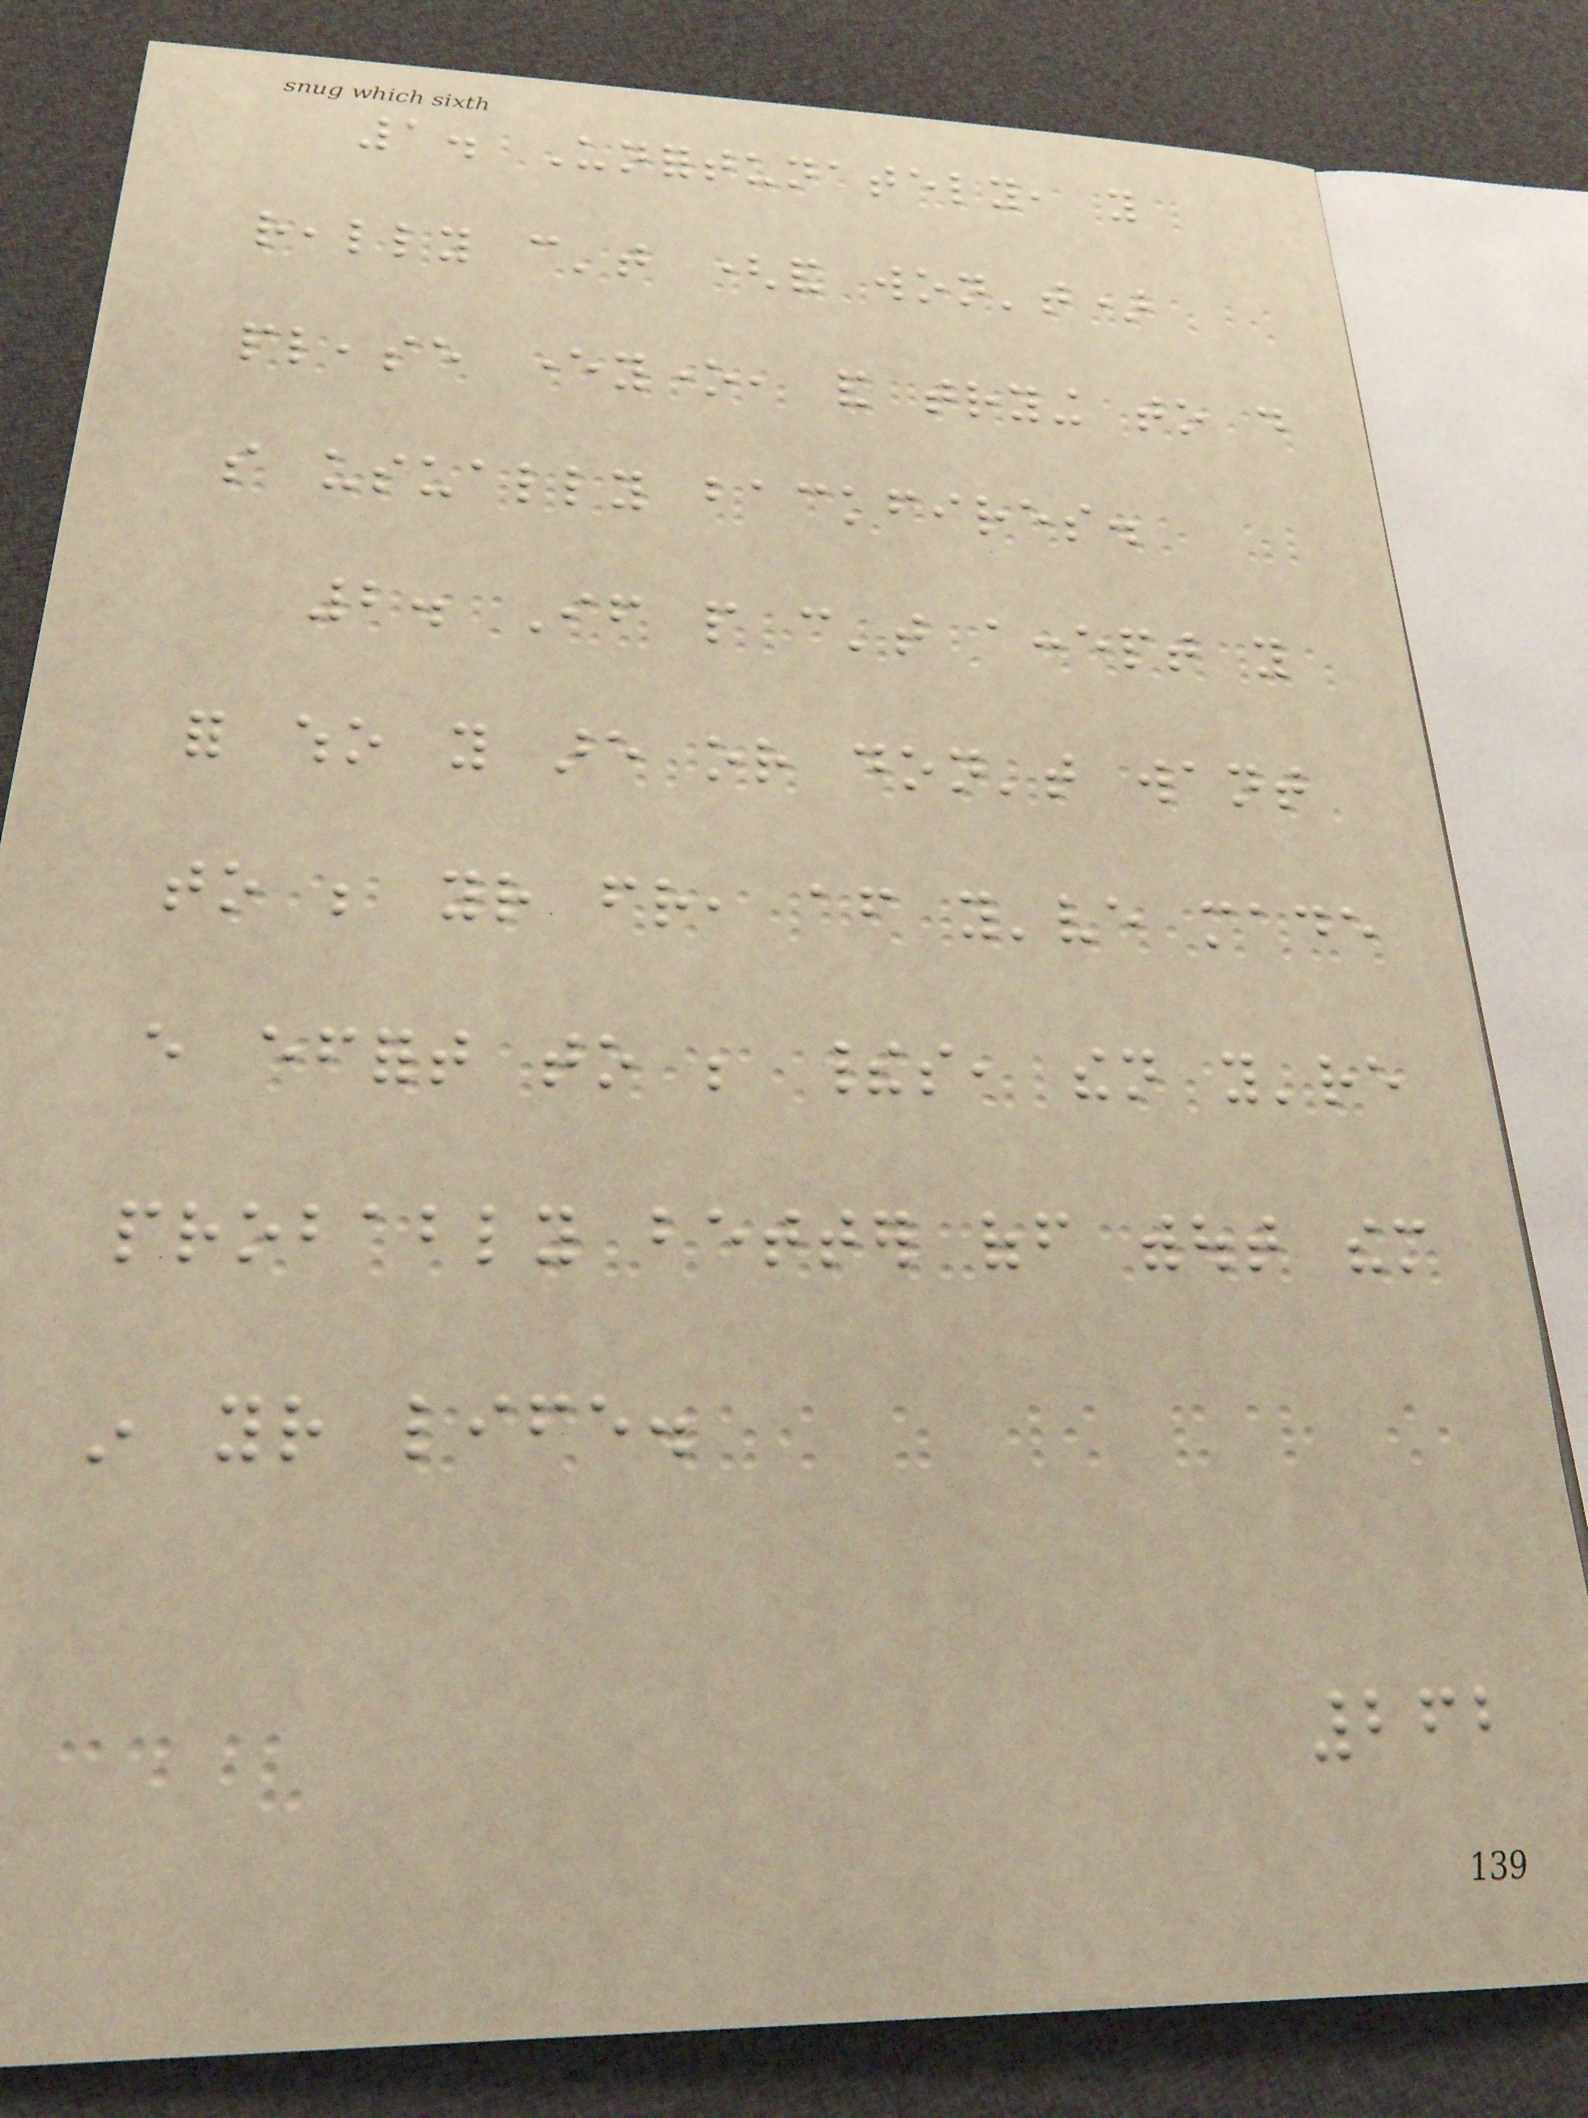1. Unfortunately, you
really can't (and won't)
please everyone, and trying to do
so usually backfires.
2. If people can't accept you
for who you are or don't want
to be your friend, after you've made
every effort to be theirs, then you're
probably better off without them
in your life.
262
